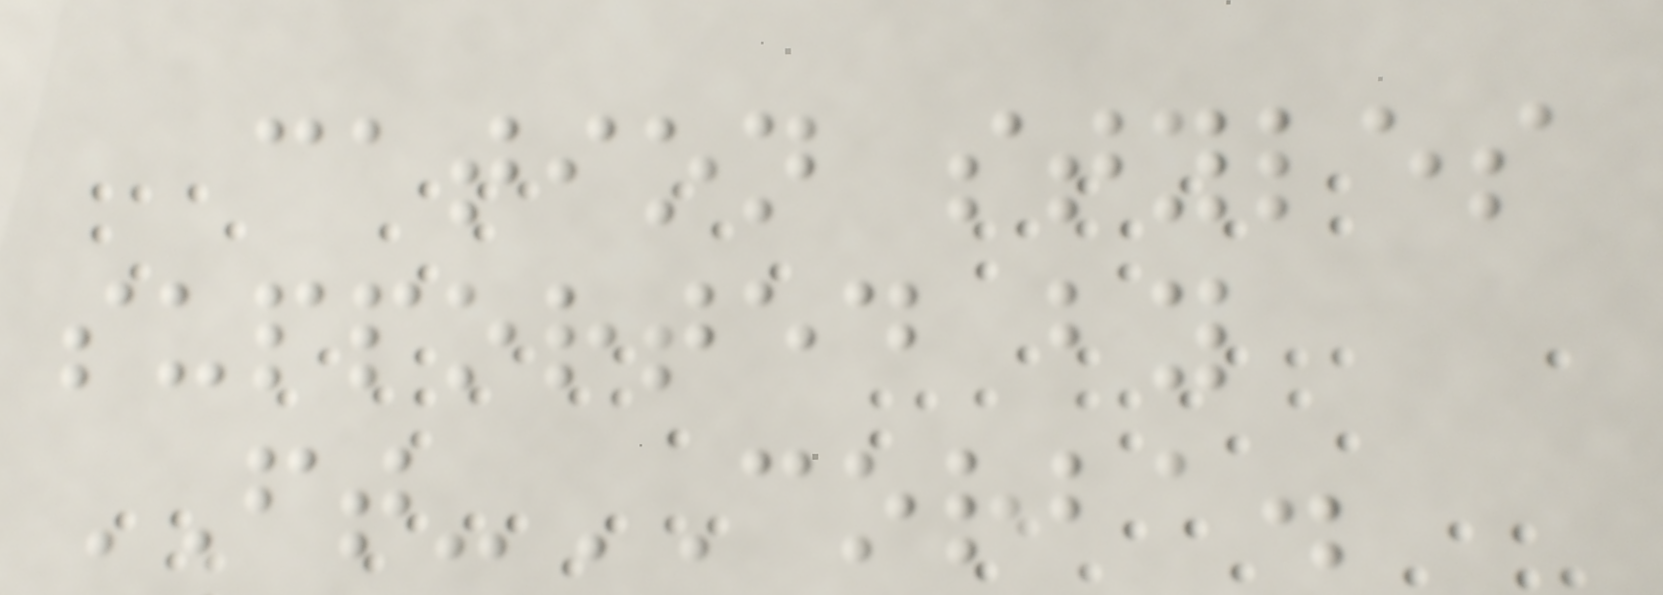cation styles
supported by
FT-CORBA.
